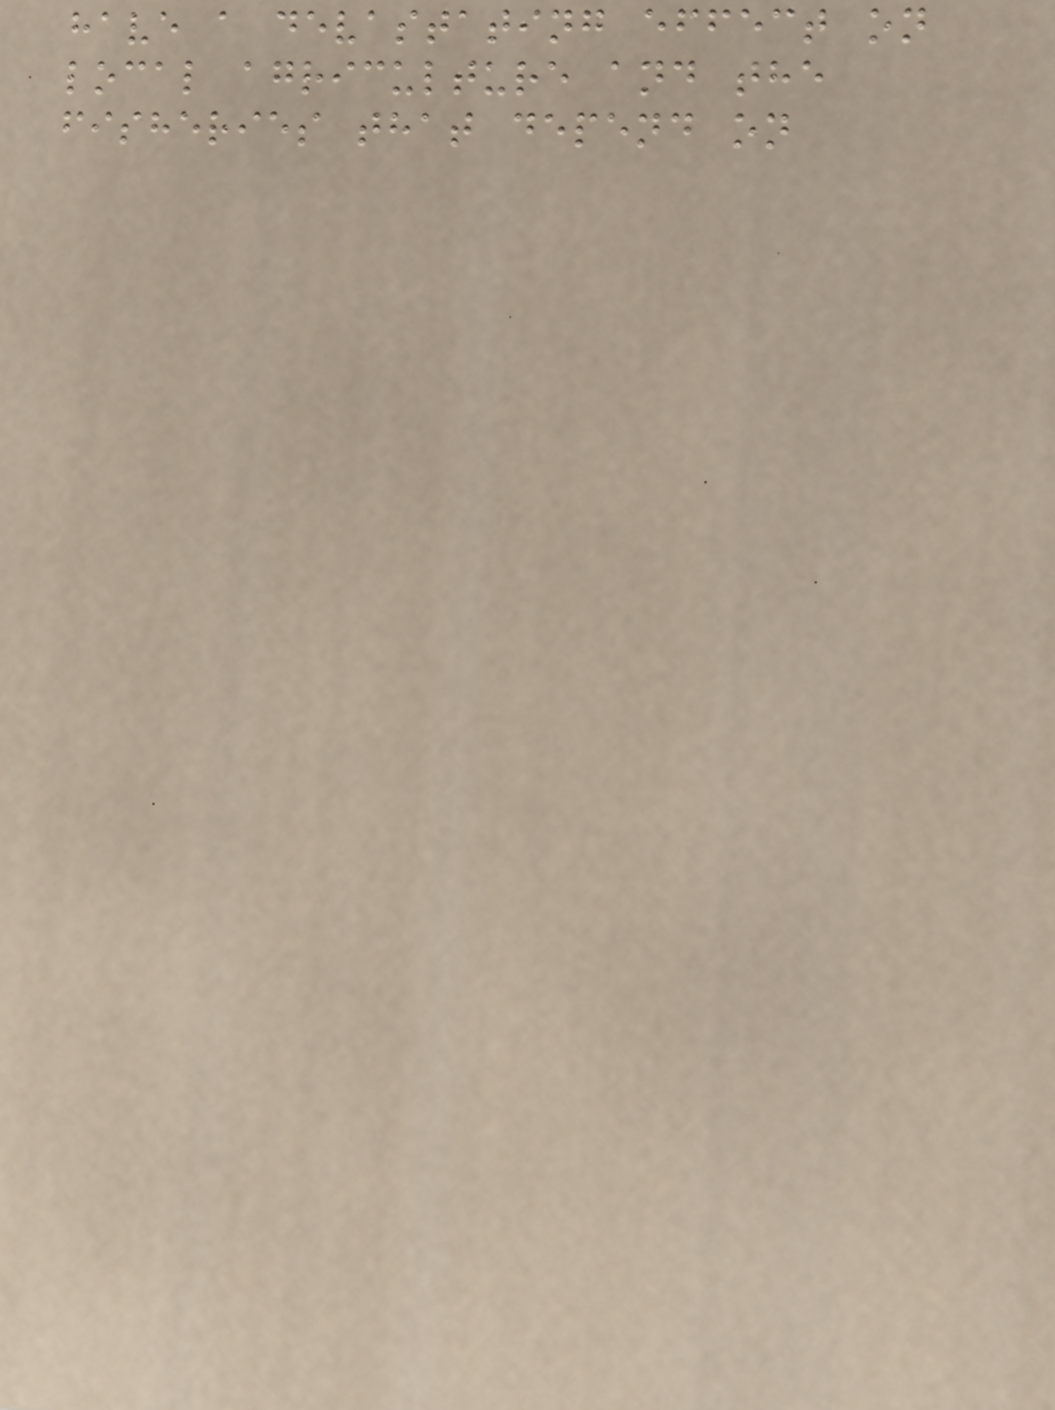have a devastating effect on
local agriculture and the
fisheries that depend on
